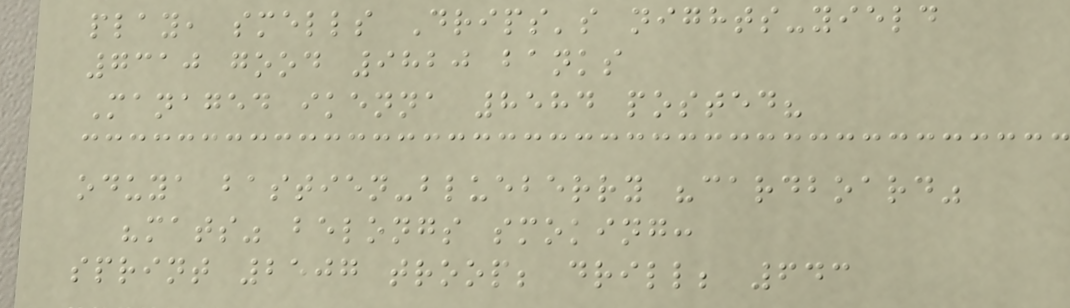play, smells Drips's nights-yield
7310 good 9820 banks
Managed ikenna 8584 posted?
oduya bastien-blueberry "cardboard"
"mats" belongs smoking:
sprint 2507 troop; drill; 643
